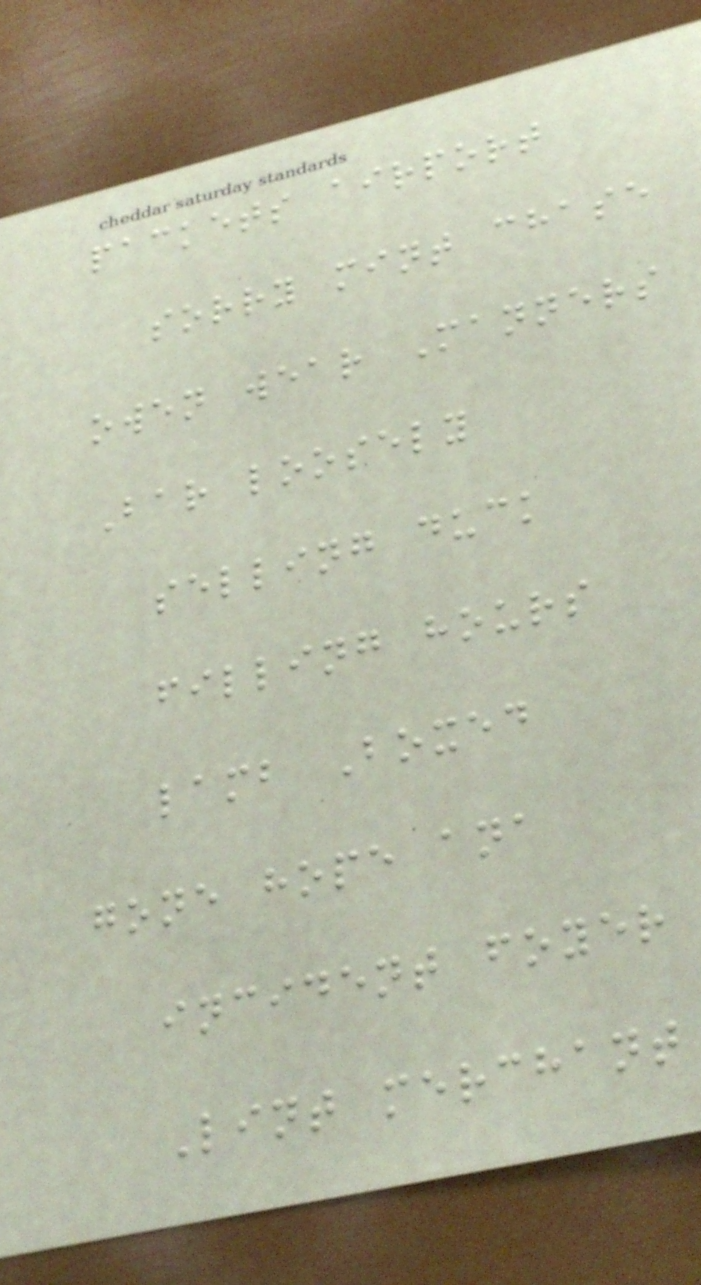packets airport
sorry mint chase
owen wear Manners
Bar loosely
selling duck
filling hours
lamb Boxed
gone hope ana
incident foyer
Lint merchant
